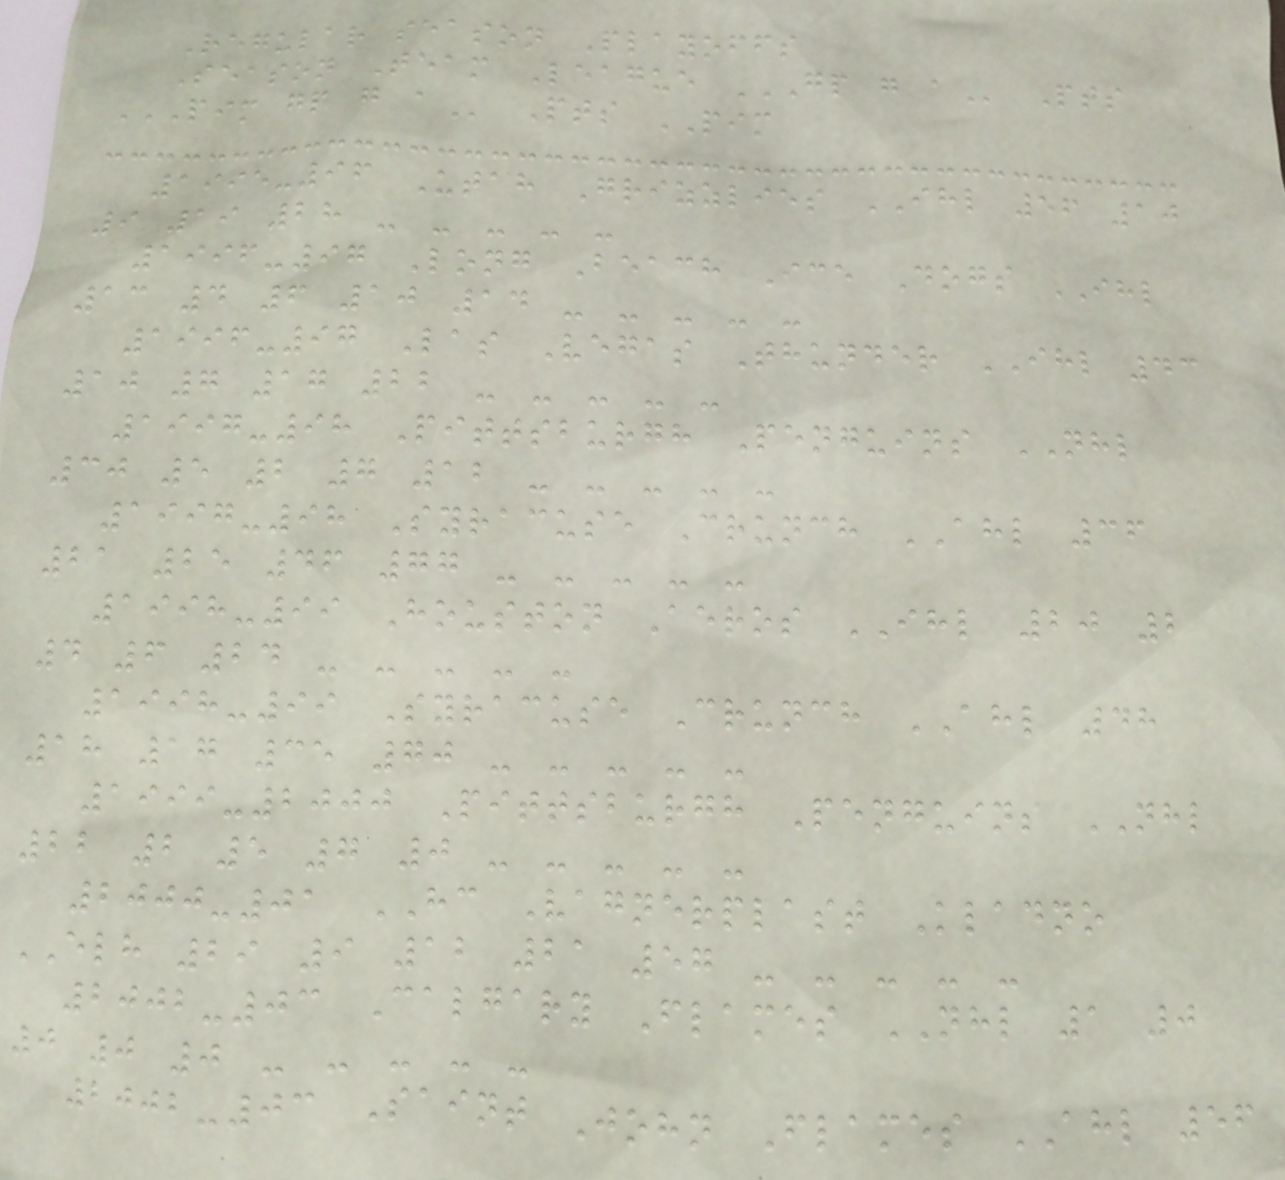Regular season Playoffs
Season Team League GP G A Pts
PIM GP G A Pts PIM
1995-96 Utah Grizzlies IHL 56 10
9 19 28 - - - - -
1996-97 Long Beach Ice Dogs IHL
13 4 6 10 14 - - - - -
1996-97 Las Vegas Thunder IHL 43
10 7 17 22 - - - - -
1997-98 Pittsburgh Penguins NHL
30 5 2 7 12 - - - - -
1997-98 Syracuse Crunch AHL 36
21 25 46 77 - - - - -
1998-99 Houston Aeros IHL 20 2
4 6 24 - - - - -
1998-99 Syracuse Crunch AHL 48
18 17 35 70 - - - - -
1999-2000 Pittsburgh Penguins NHL
22 2 5 7 0 - - - - -
2000-01 HC Vagnerplast Kladno
ELH 29 9 12 21 57 - - - - -
2002-03 Calgary Flames NHL 1 0
0 0 0 - - - - -
2002-03 Saint John Flames AHL 56
